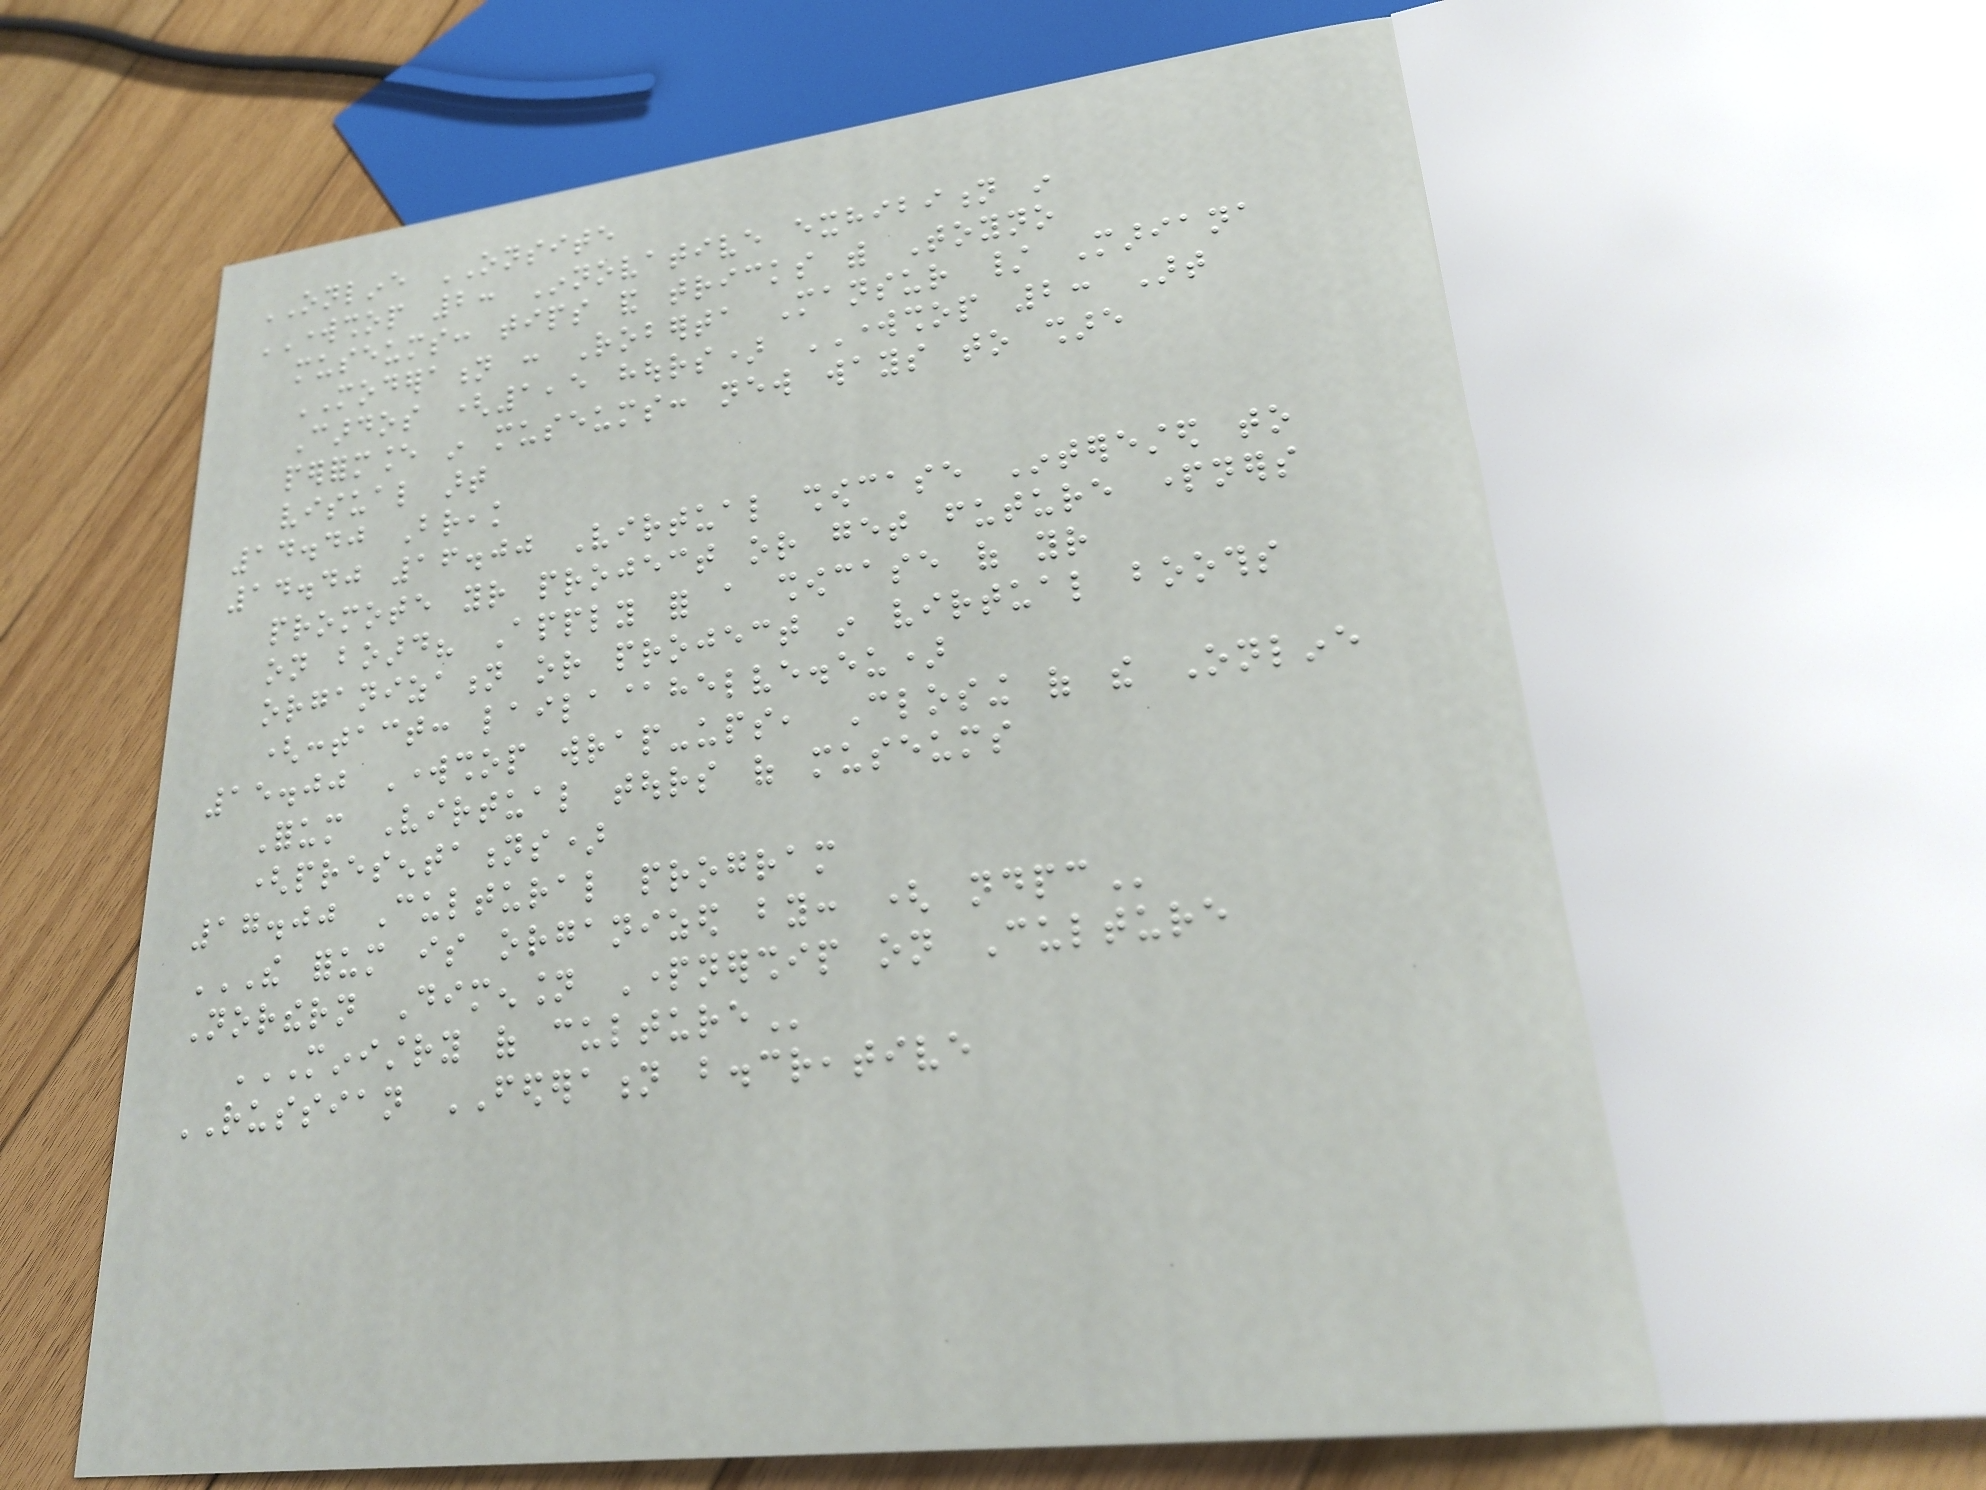ONLINE ONSITE
WORKSHOP 2: Innovative exhibition in
museums: tips and tricks with Toyno
MODERATION : Roberta Mansur / Mariana
Cardos (1,5 hours) WORKSHOP 2: Art
performance in museums: new ways to share
visual art
14.40 Break
14.40 16.00 Virtual showcase Interested to
promote your project or get future partners
on board? Apply for a showcase of your
organization or project in virtual booths
(contact: laila@helve.eu)
15.00 Workshop wrap-ups, Closing of the Online
Forum Virtual tours of museums
(presentations)
17.00 Cultural program
THE FORUM IS ORGANIZED BY: ( NDPC
Northern Dimension Partnership on Culture
MINISTRY OF CULTURE
RUSSIAN FEDERATION b.creative
